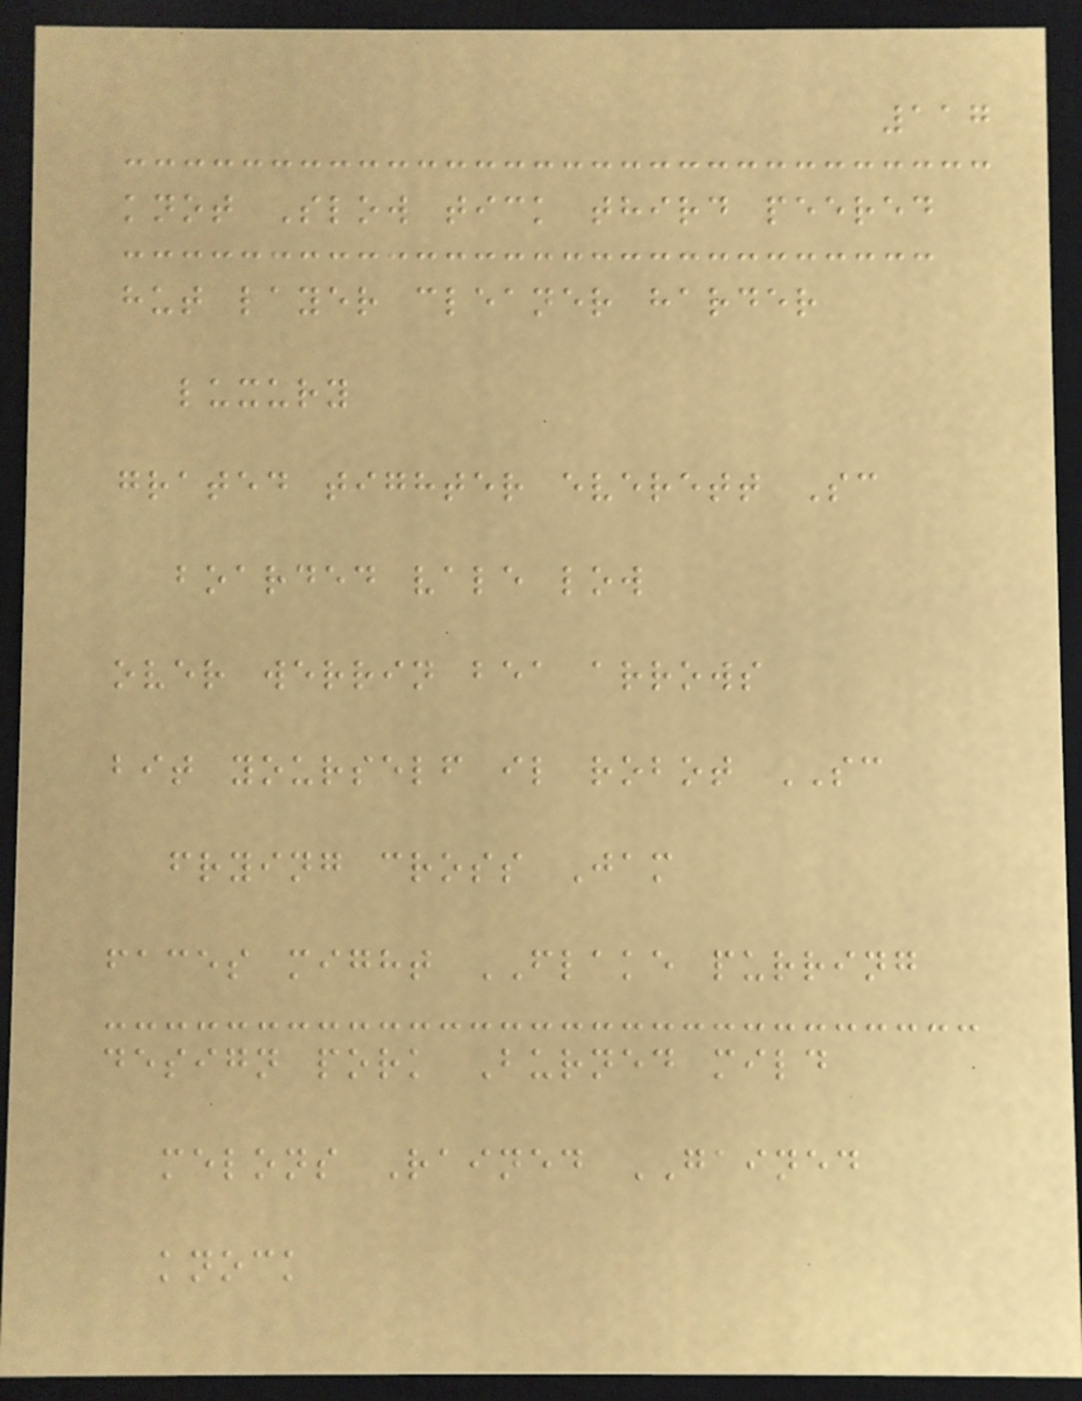117
knot Slow tick third peered
hut layer cleaner harder
luxury
grated tighter everett Sc
boarded vale low
over werrin bea arrows
bit yourself il robot SC
frying cross Jam
faces might FLAKE purring
design pork Burned mild
melons Rained GAINED
knock
